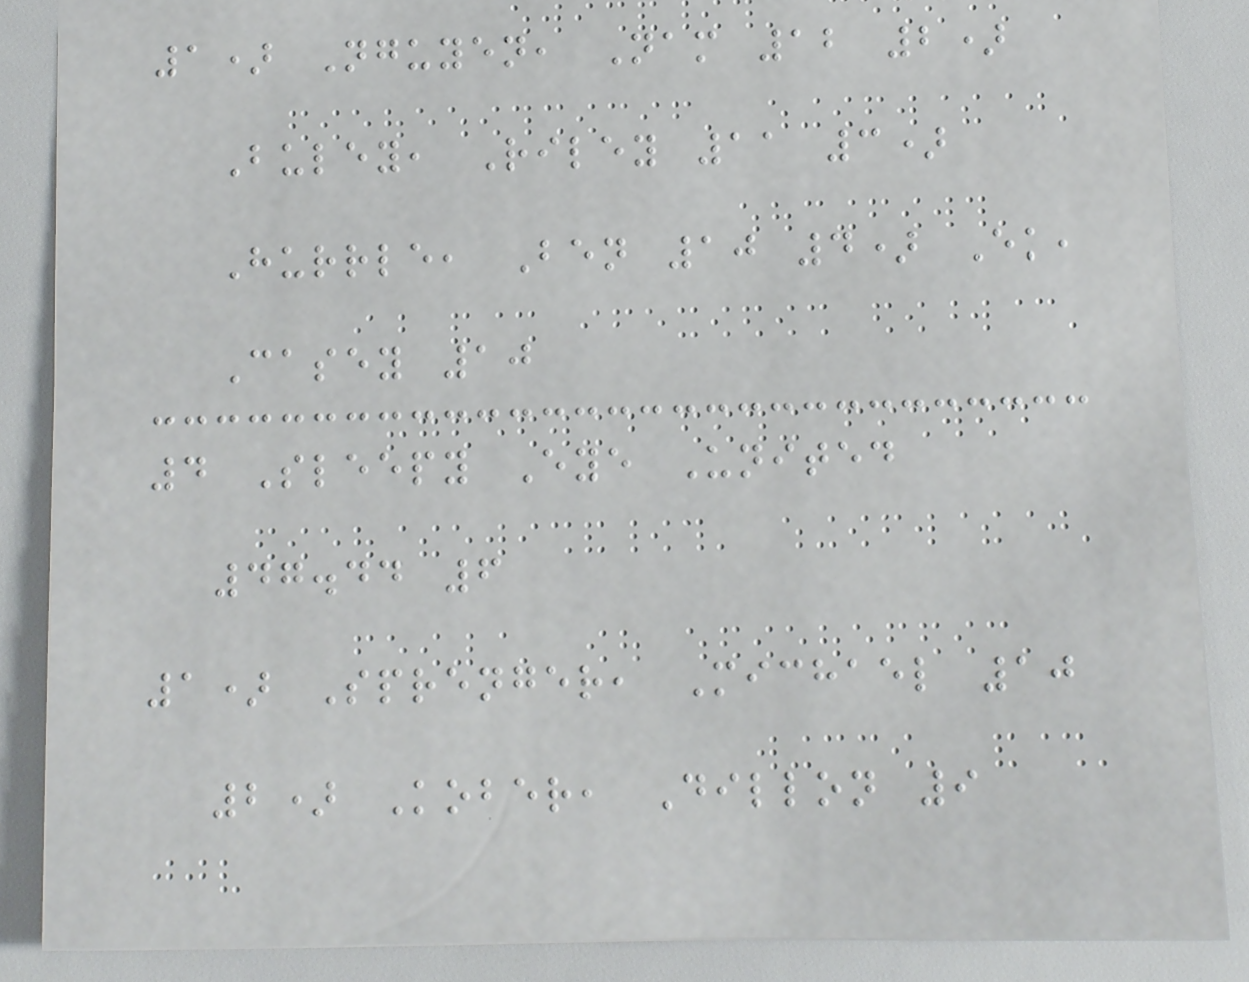1) Nguyen, Nam 12 2)
Buley, Riley 11 3)
Hurrle, Ben 10 4) Ek,
Casey 10
4 Sleepy Eye United
47.44 6
1) Sprenger, Michael 10
2) Kober, Dillon 9
